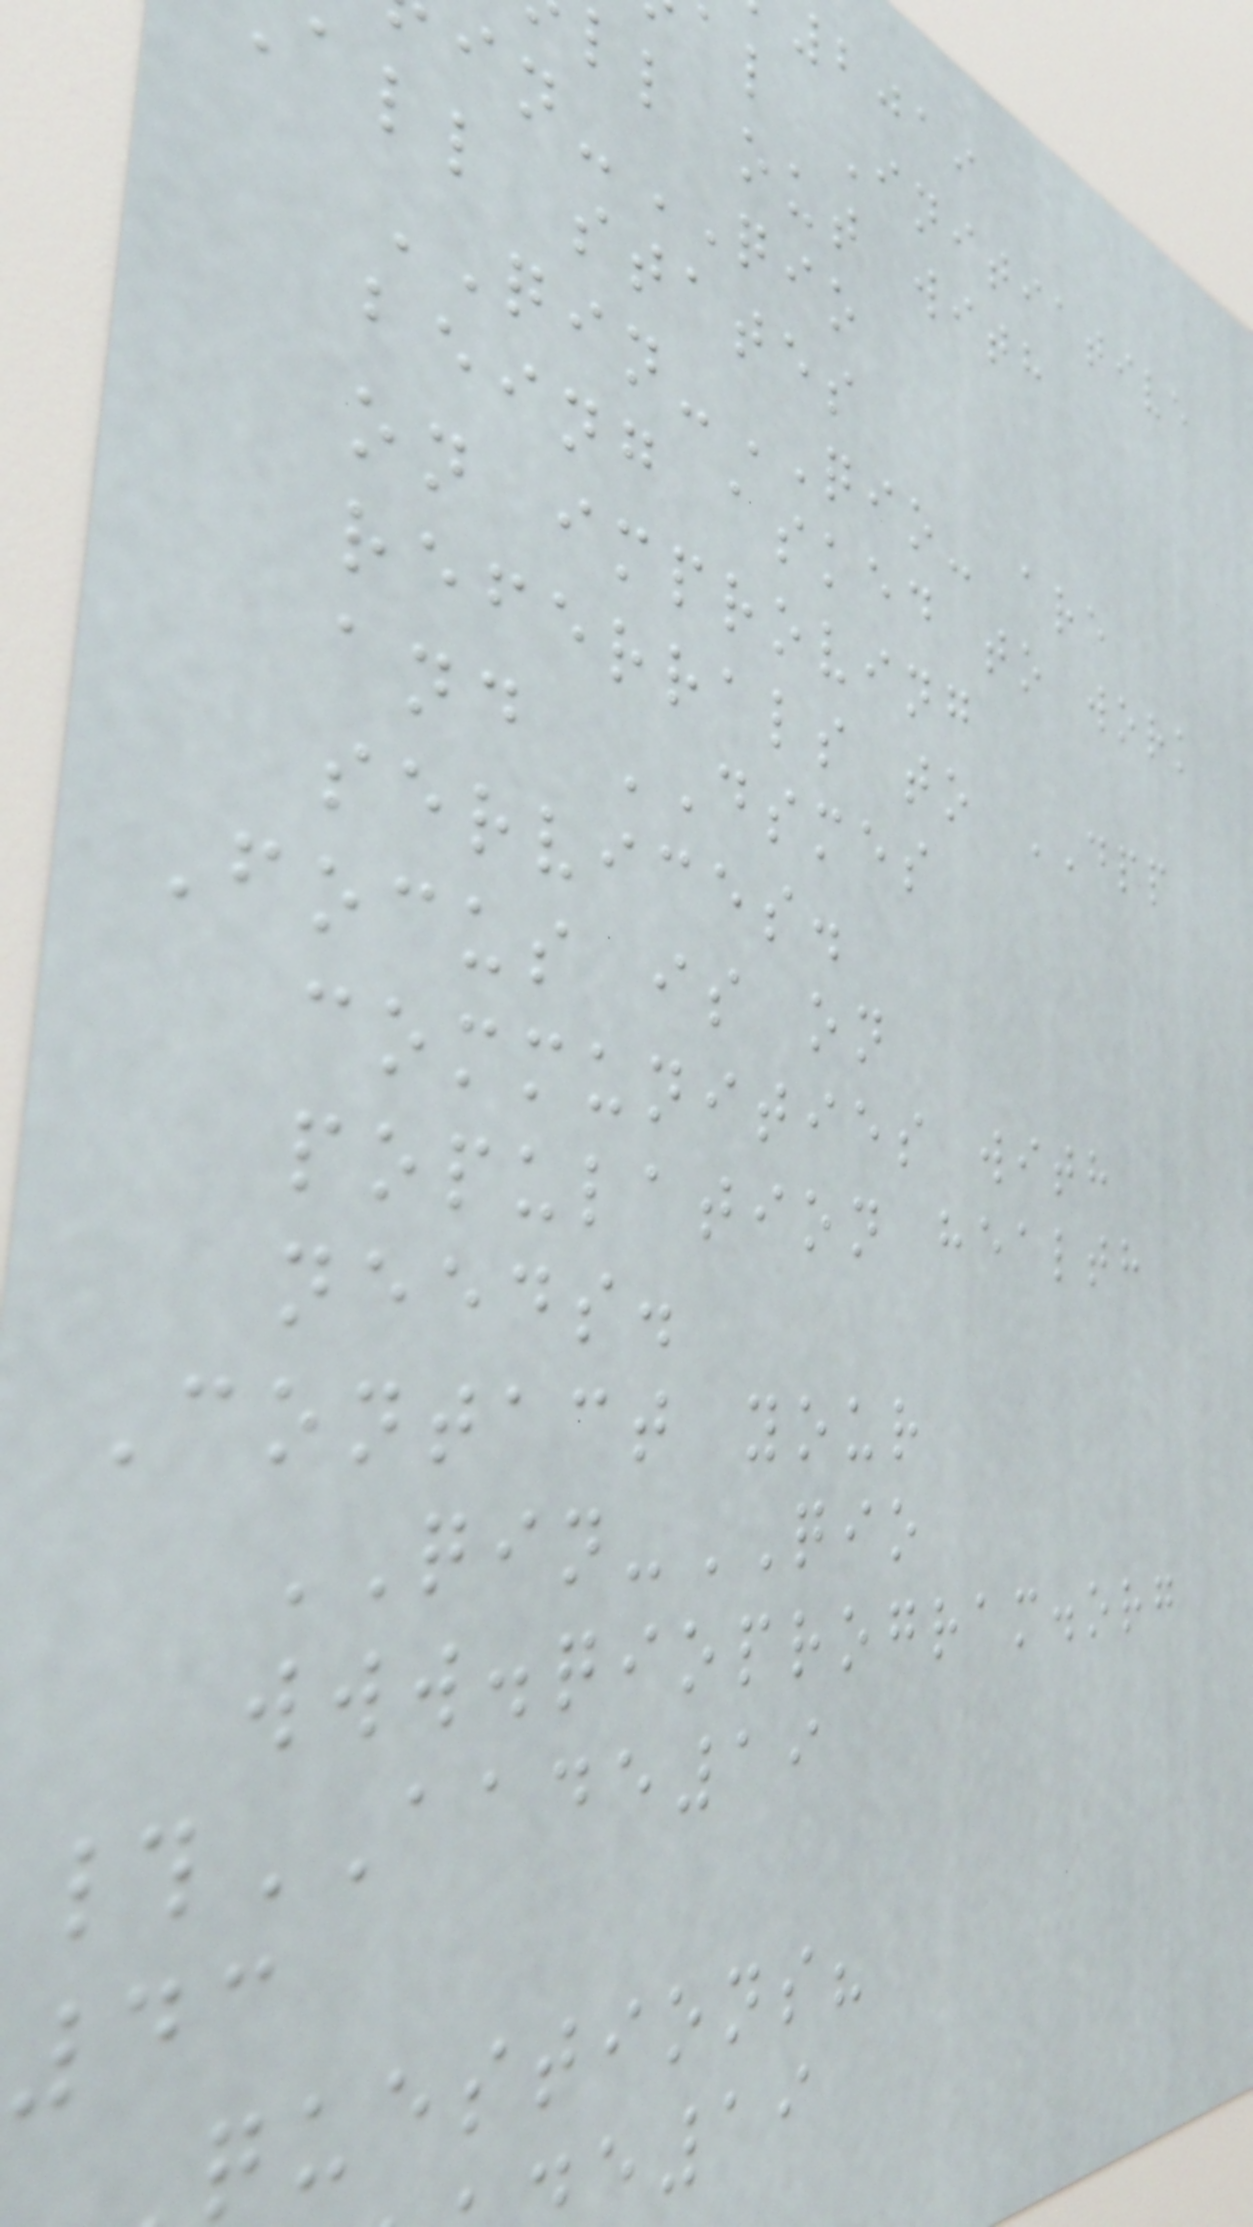2019
al Initiative
ll out with
-QIO
all states
QIN-QIO- are
being asked to work
on improving
referrals to DPP
and DSMES
services.
Focus is on
communities with
population health
needs.
Contact your
QIN-QIO
www.qioprogram.org
#AADE19
43
questions?
e19
